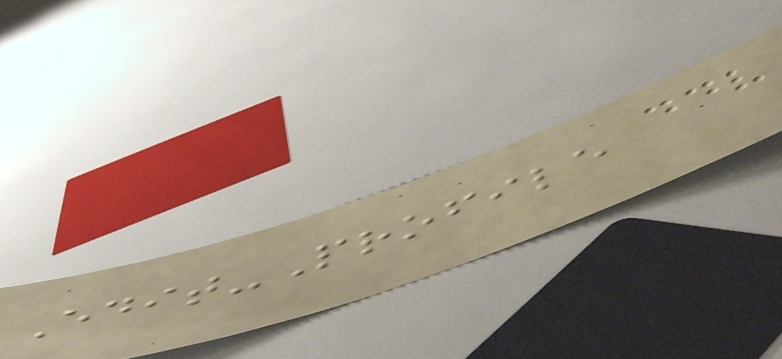Edit-Profile
